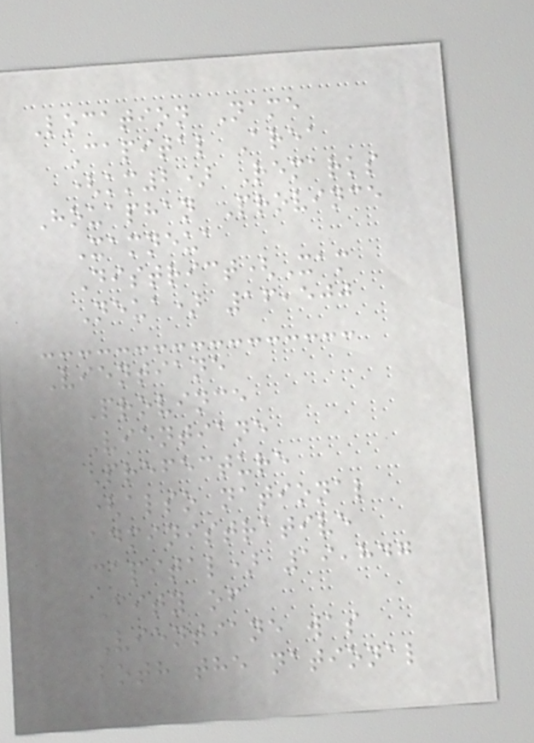Location Name
Capital Area
(km2) Remarks
Houaphan Province
Xamneua
District(Xam
Neua) 16,500
Vientiane
Province
Vientiane
Prefecture
(also national
administrative
capital) 19,847
City of
Vientiane was
both the national
